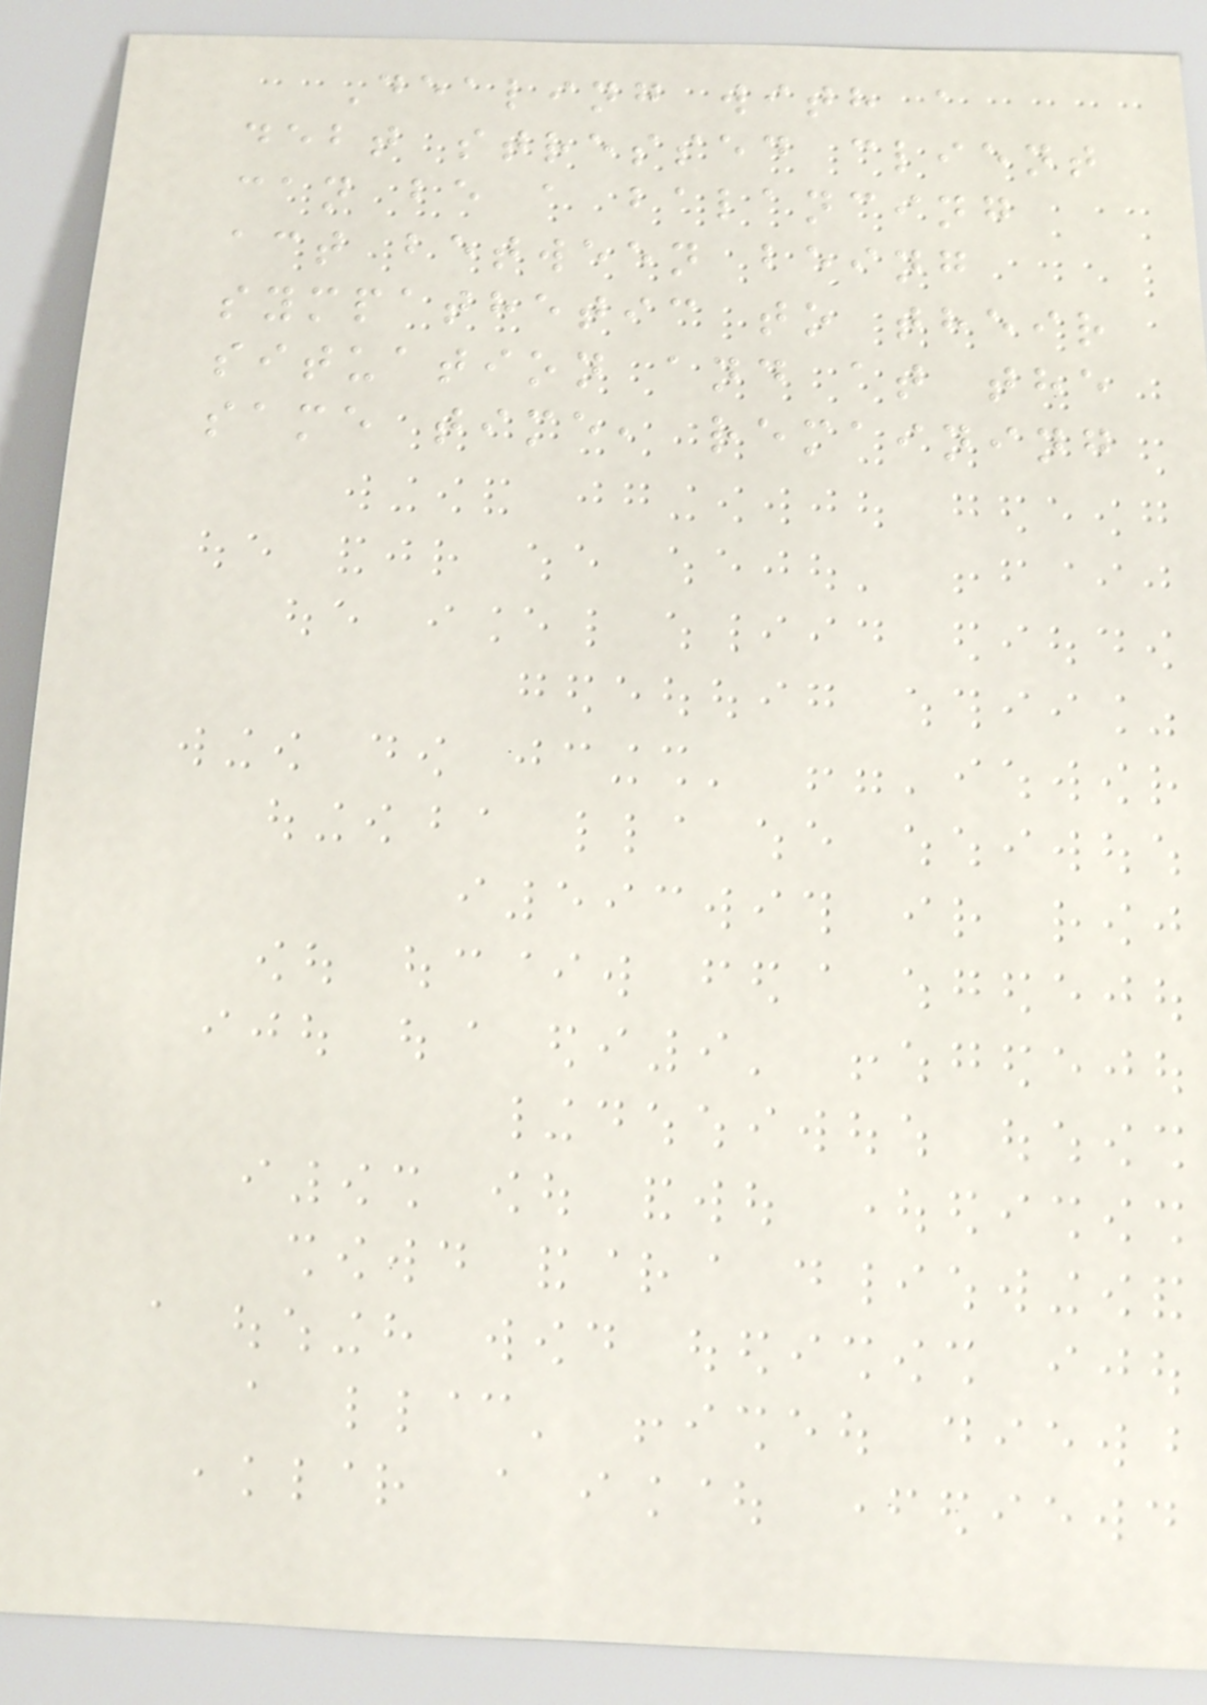Dealing with a
debt stressed client
can be a balancing
act between being
sympathetic to their
situation and at the
same time, remaining
